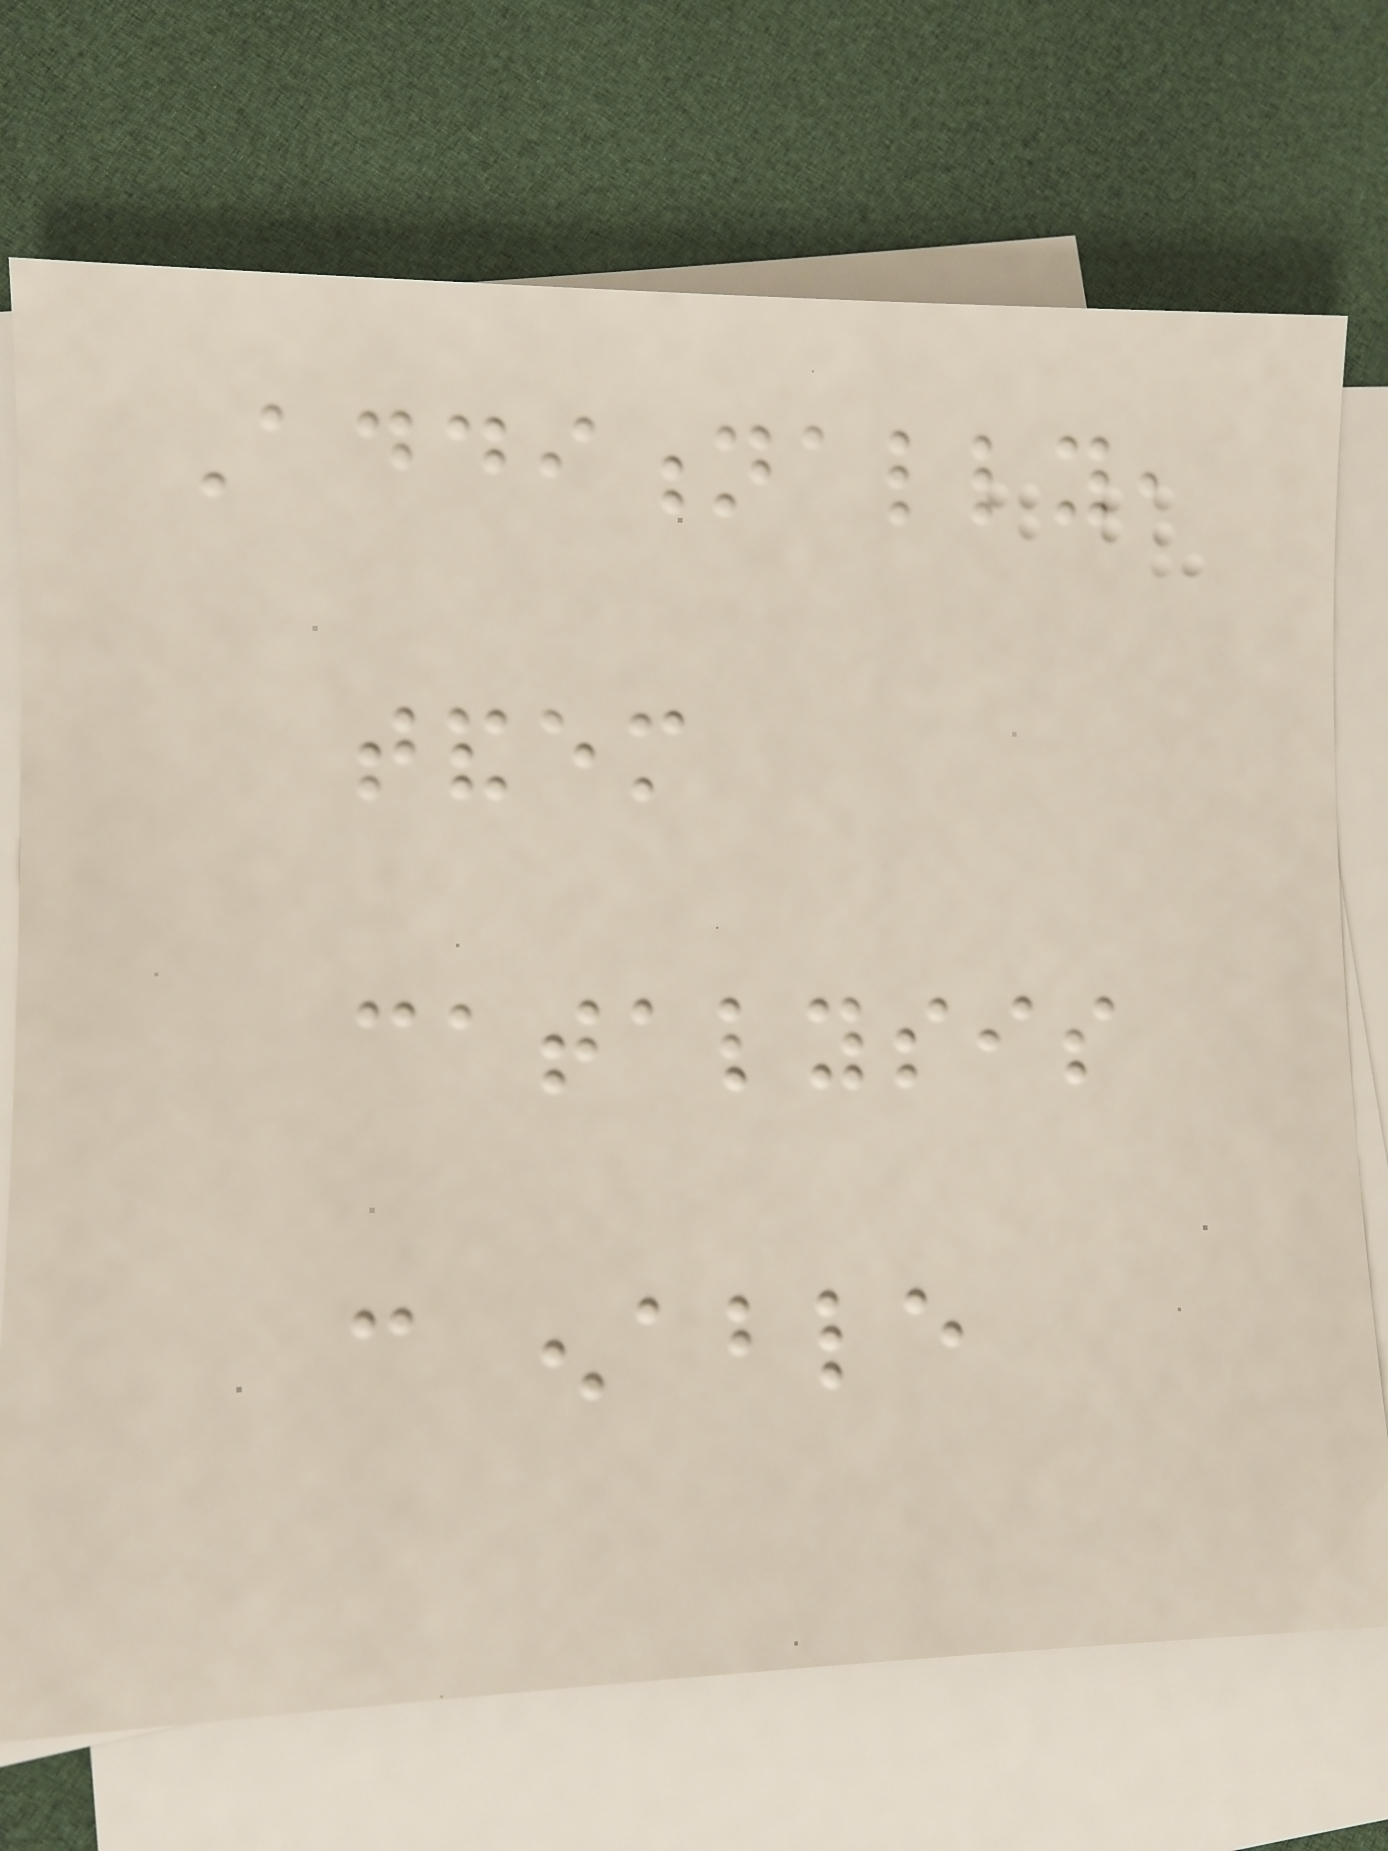Additionally,
tandem
catalysis
can enable
